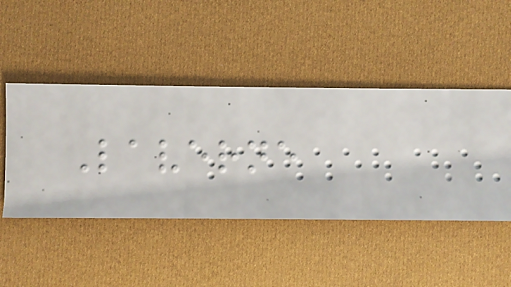Laverne
